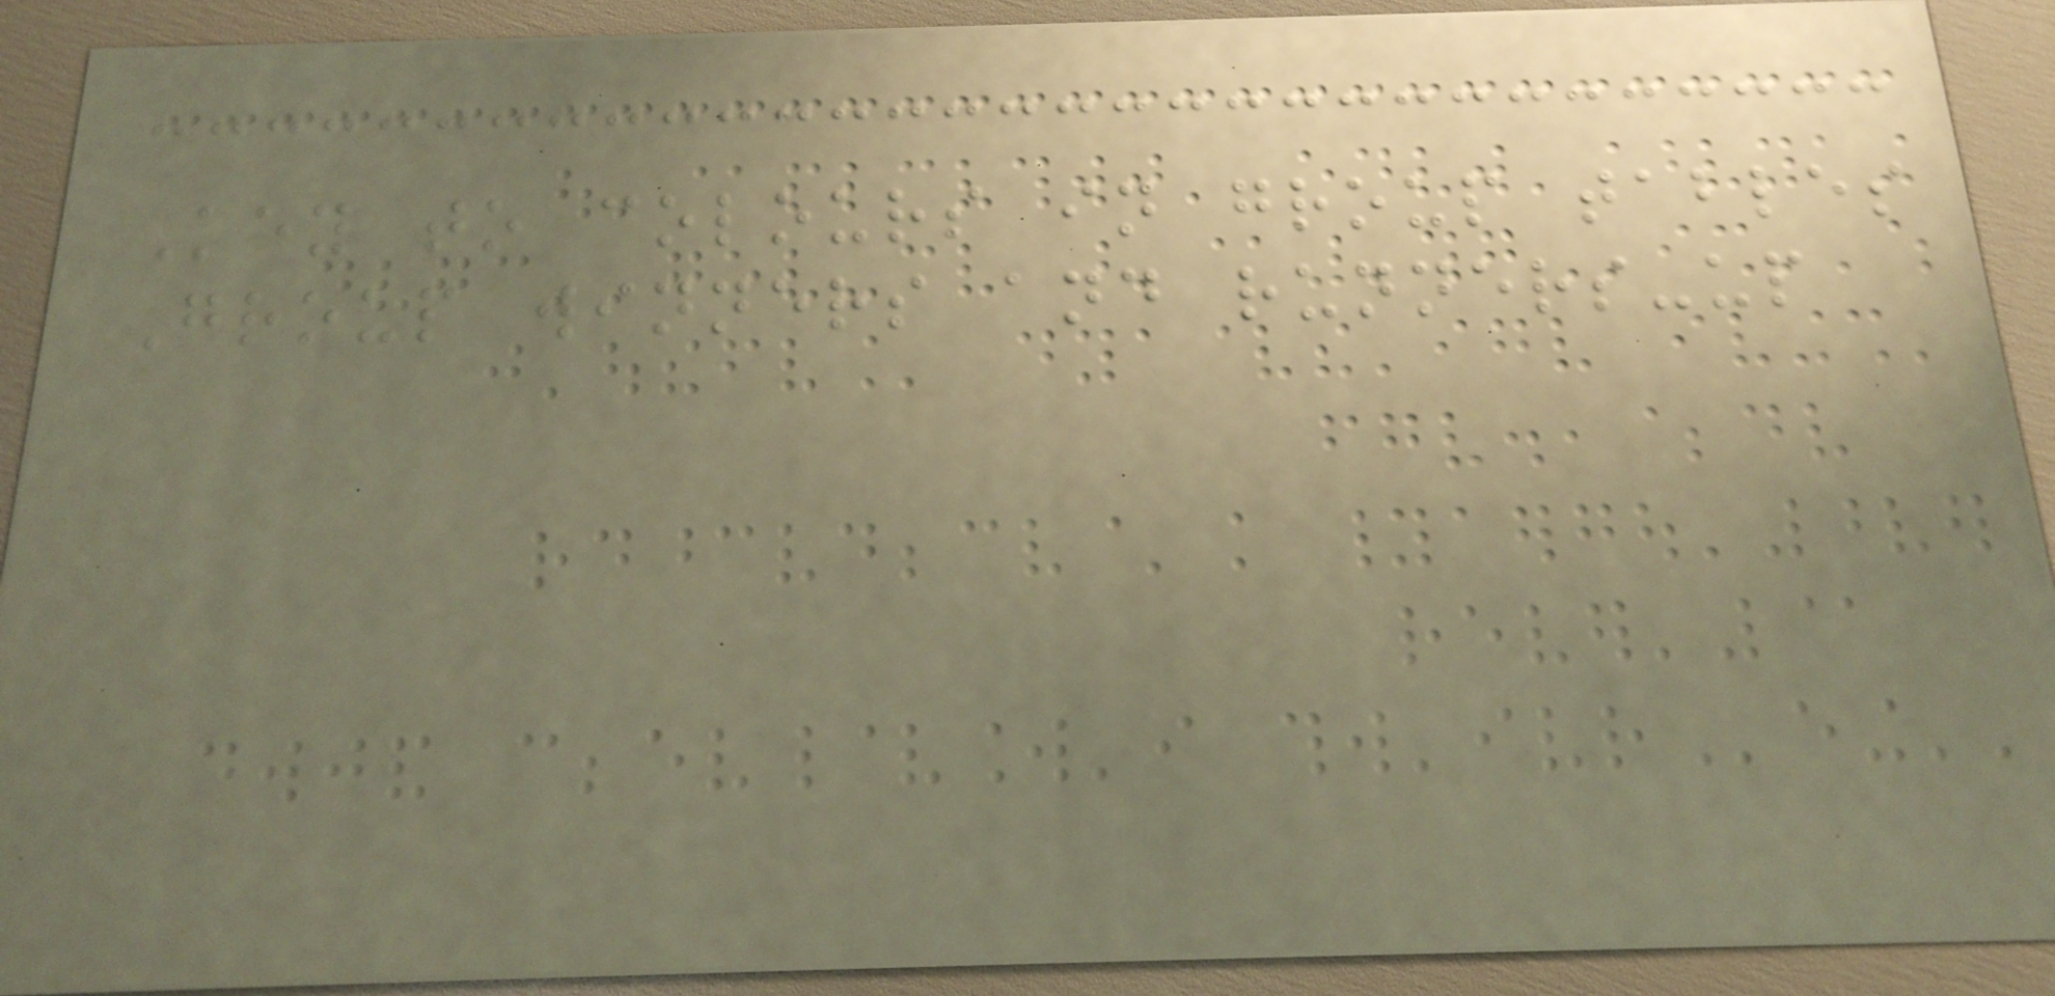Key to colours in group tables
Group winners and runners-up
